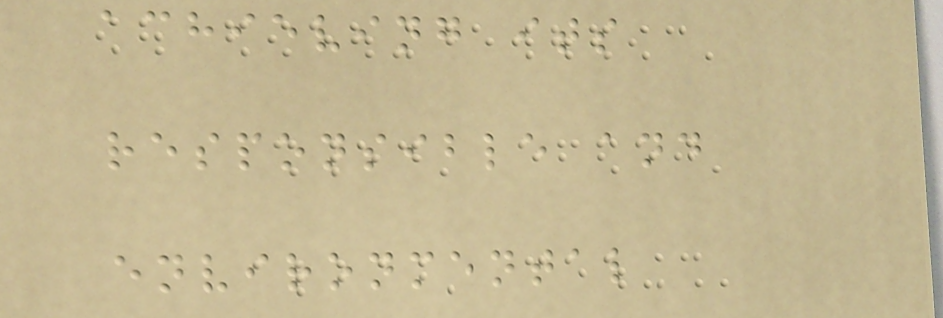achieving its
responsible and
environmental
